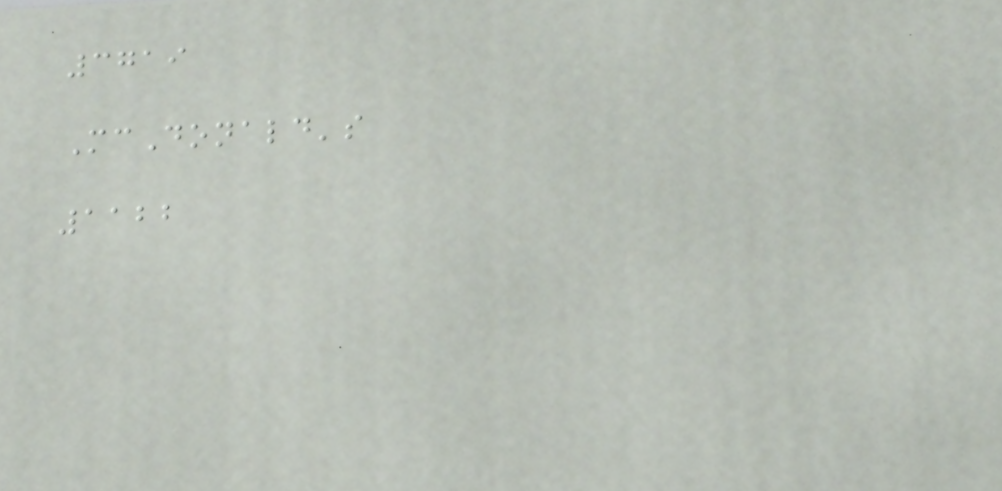3719
McDonald's
1122
